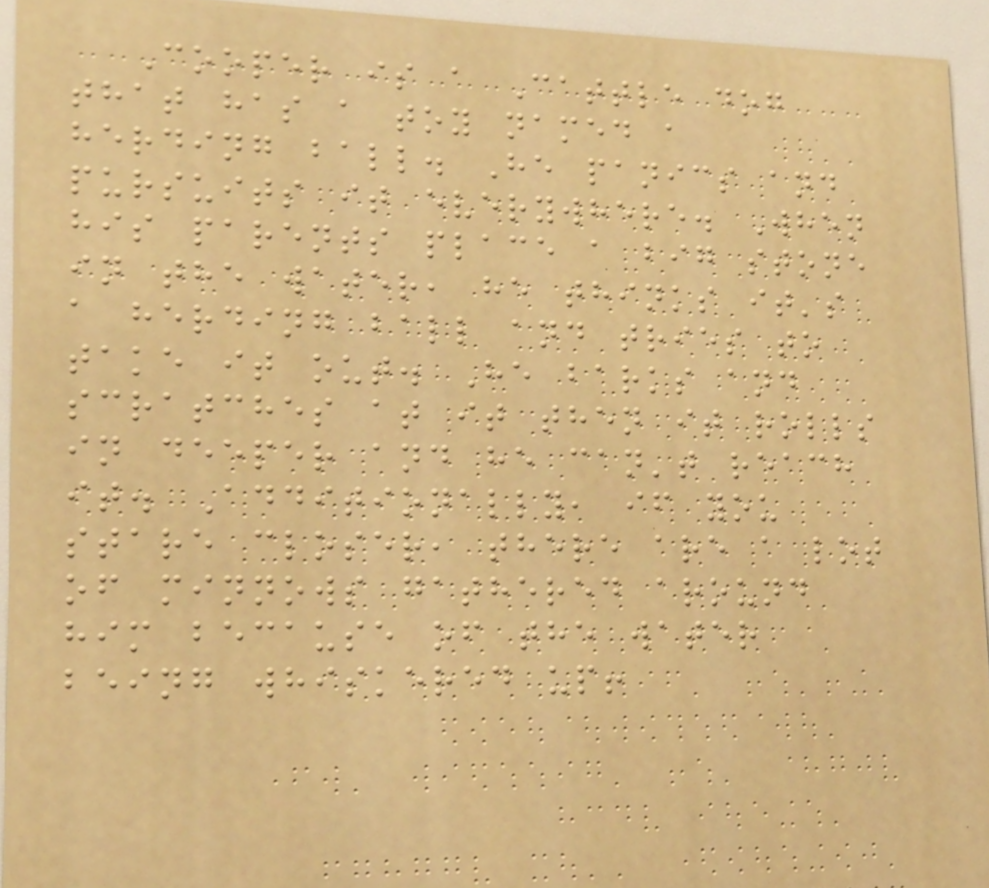Cooper is a Cattle dog
that has a toy named a
herding ball. He panics and
pursuits it everywhere. When
his parents place a big stone
in the water, he thinks it's
a herding ball and tries to
take it out. He barks and
scratches at it then it rolls
in deeper and he can't reach
it. Additionally, if you
stare closer, there are a lot
of minnows gathered around
him because of the water
being whiskered up!
